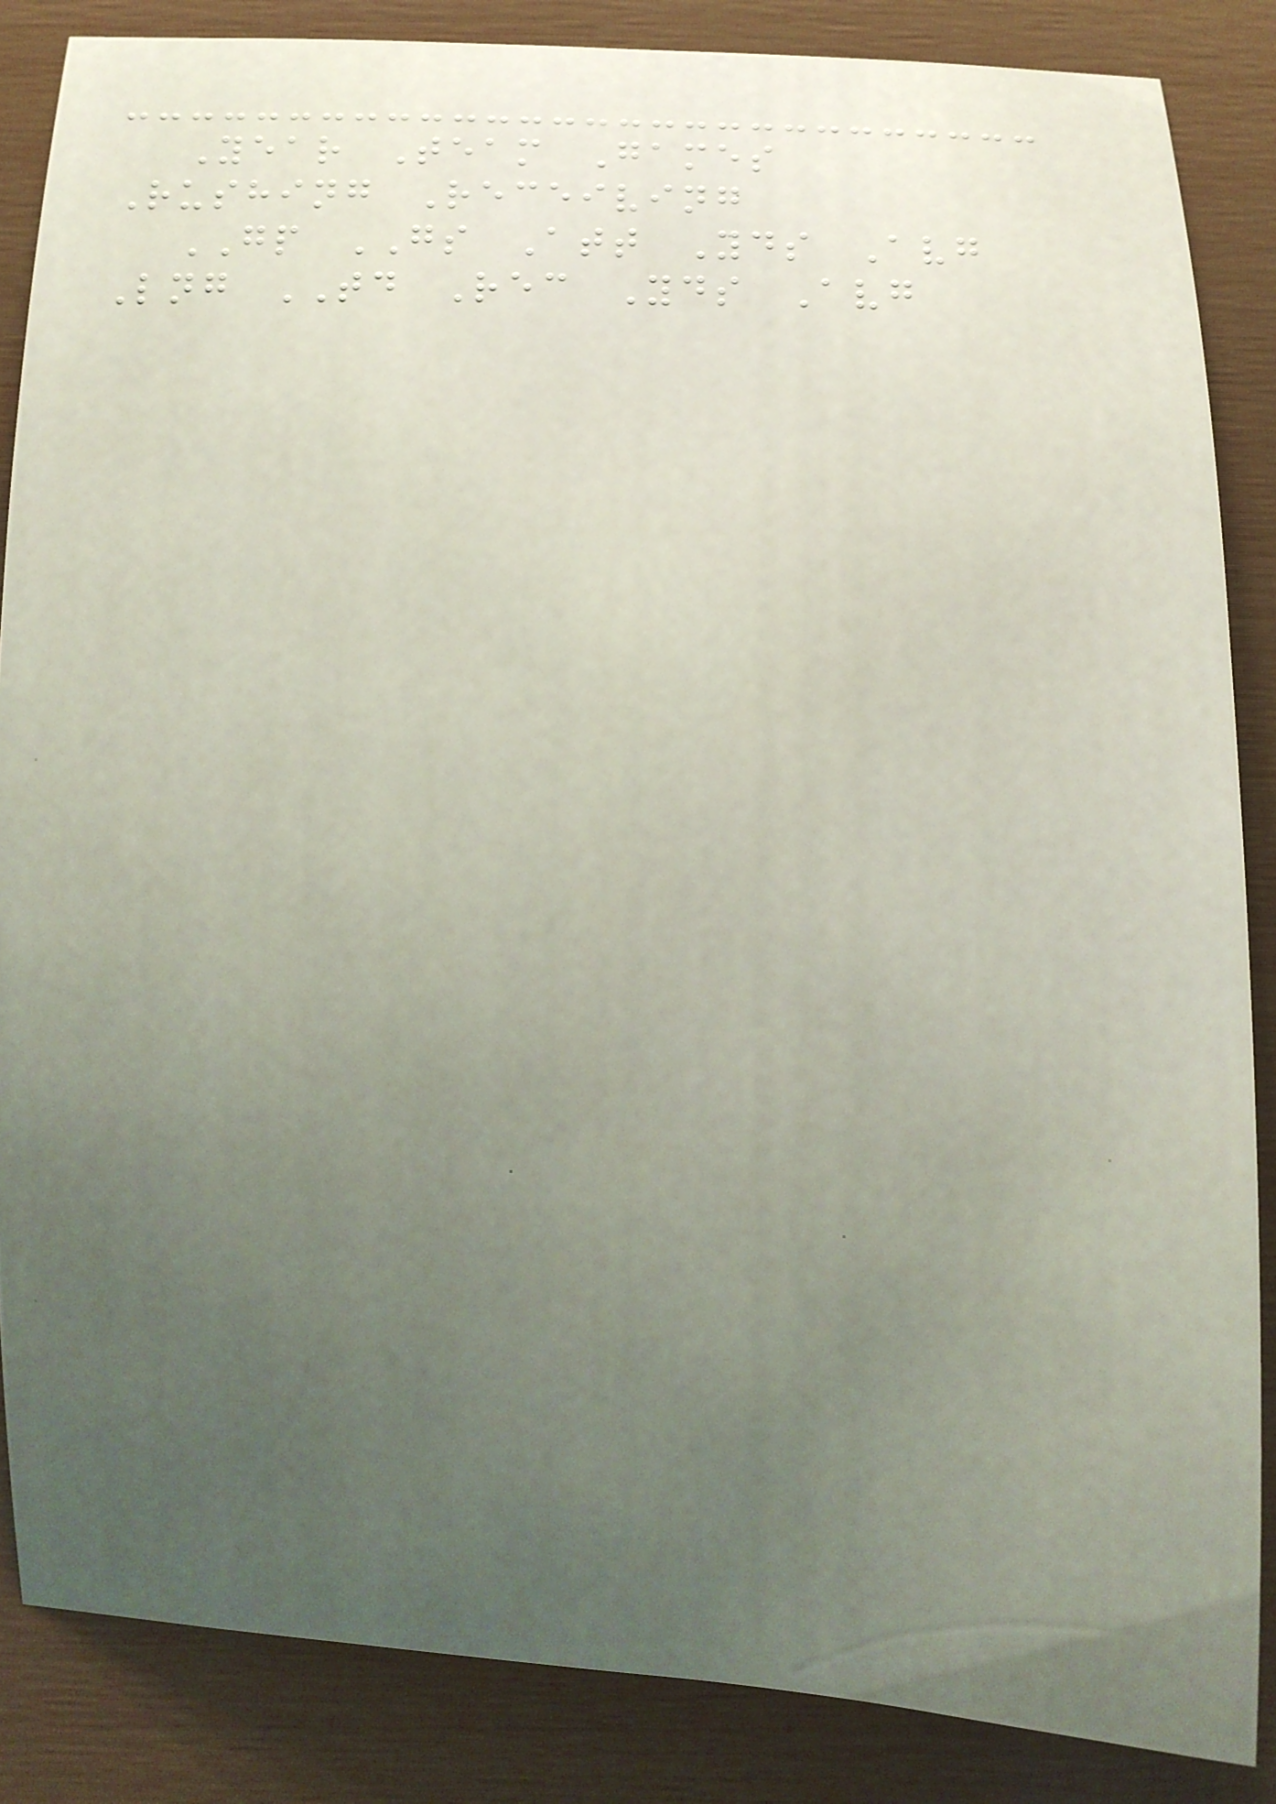Year Team Games
Rushing Receiving
GP GS Att Yds Avg
Lng TD Rec Yds Avg
